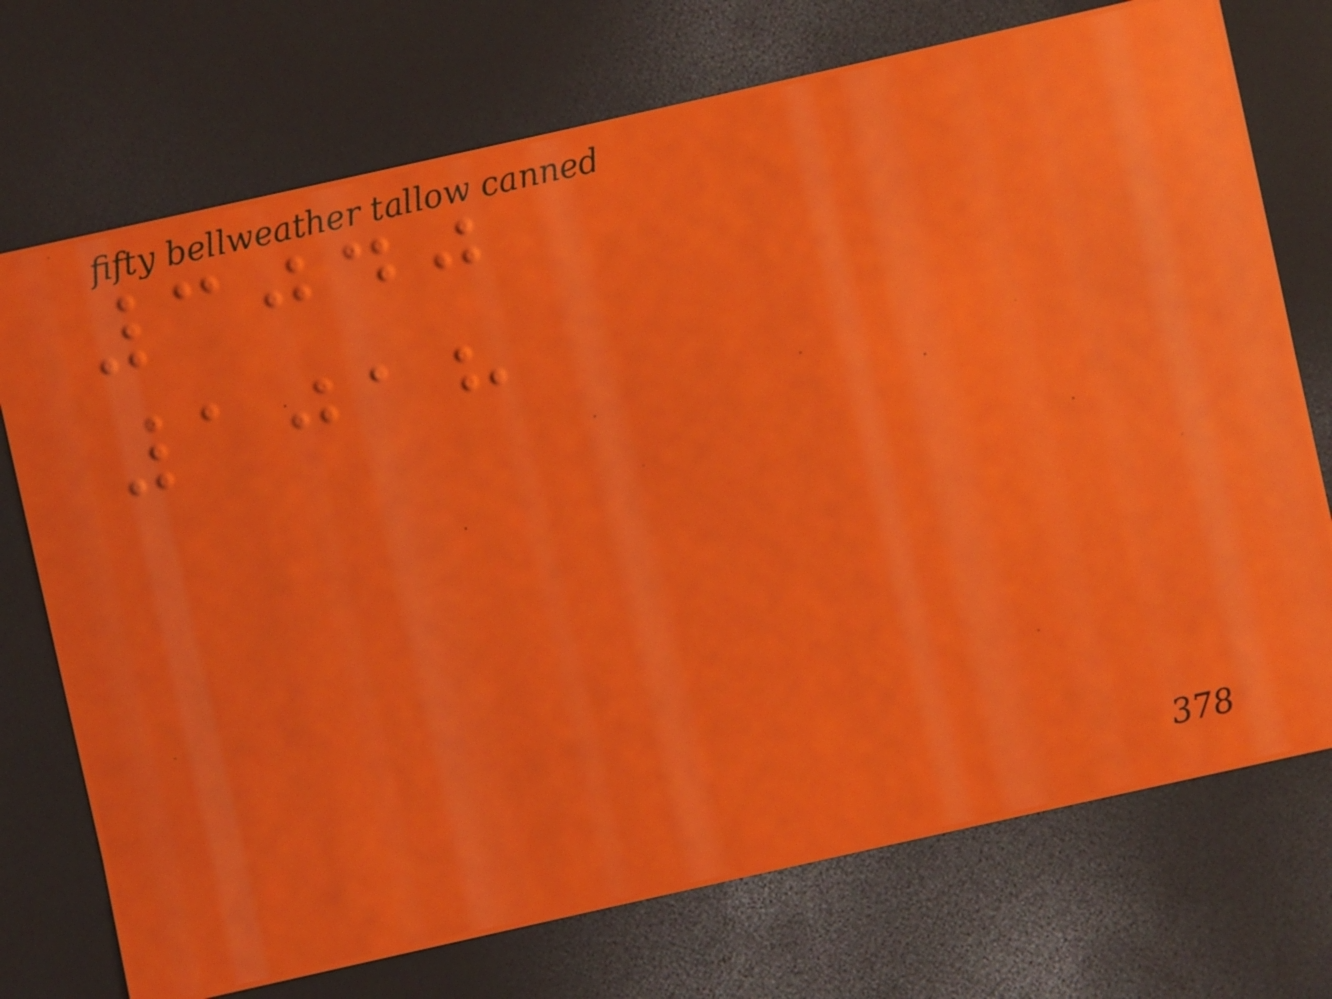3040
1018
